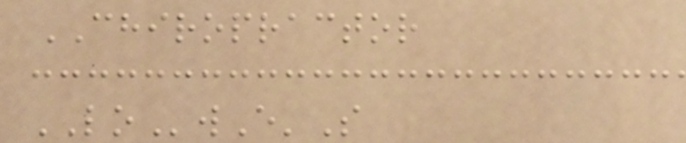CHIROPRACTOR
LOwE'S
